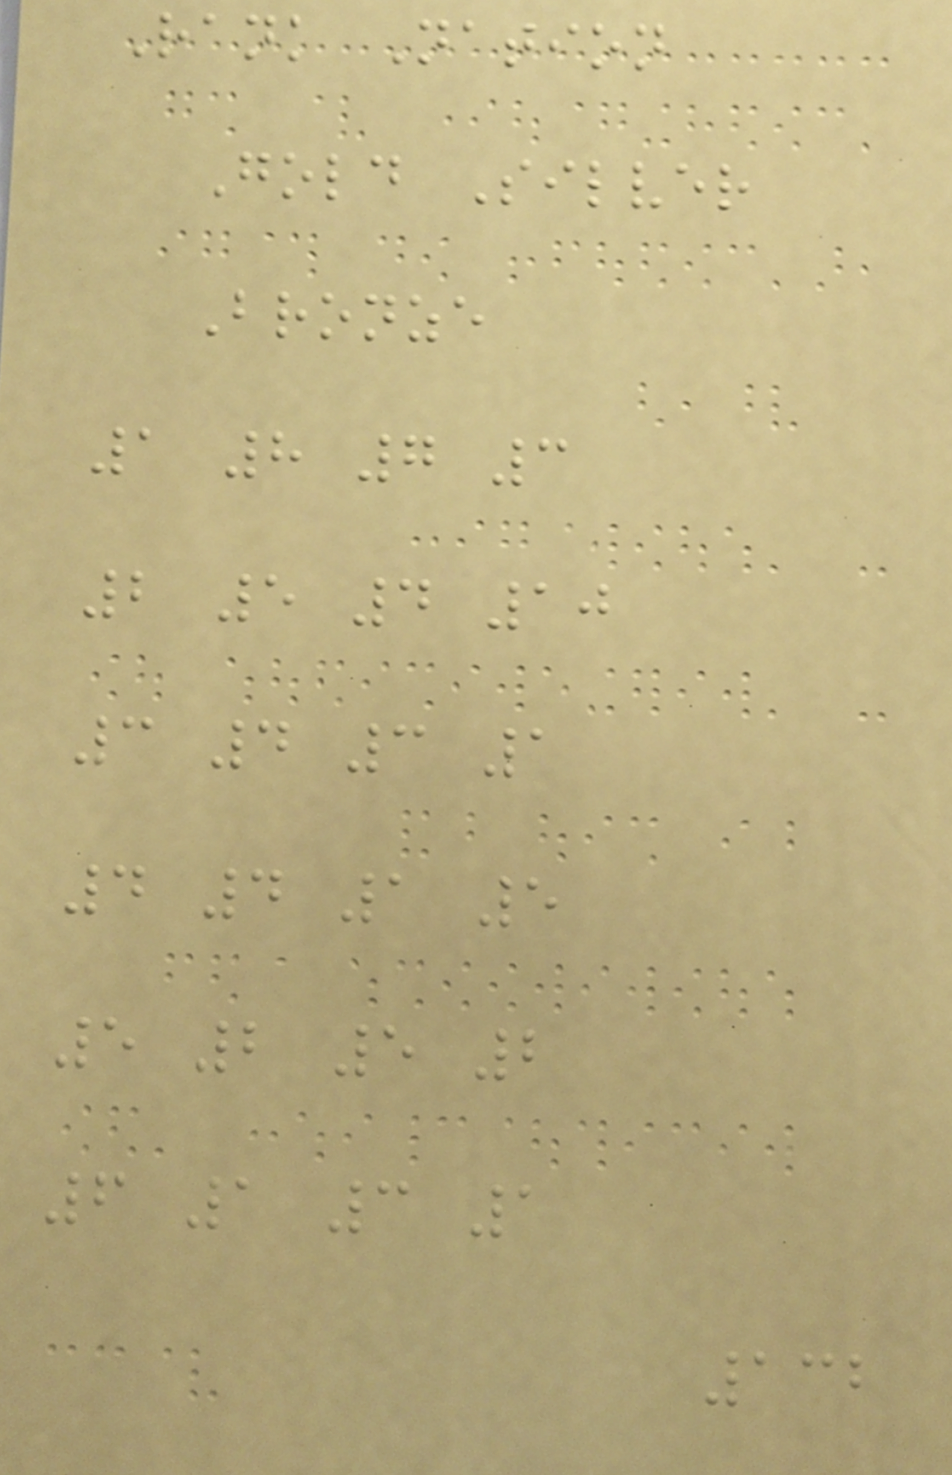Rank Nation
Gold Silver
Bronze
1 8 7 3
2 5 4 10
3 4 3 1
4 4 1 5
5 2 5 2
6 1 3 1
132
